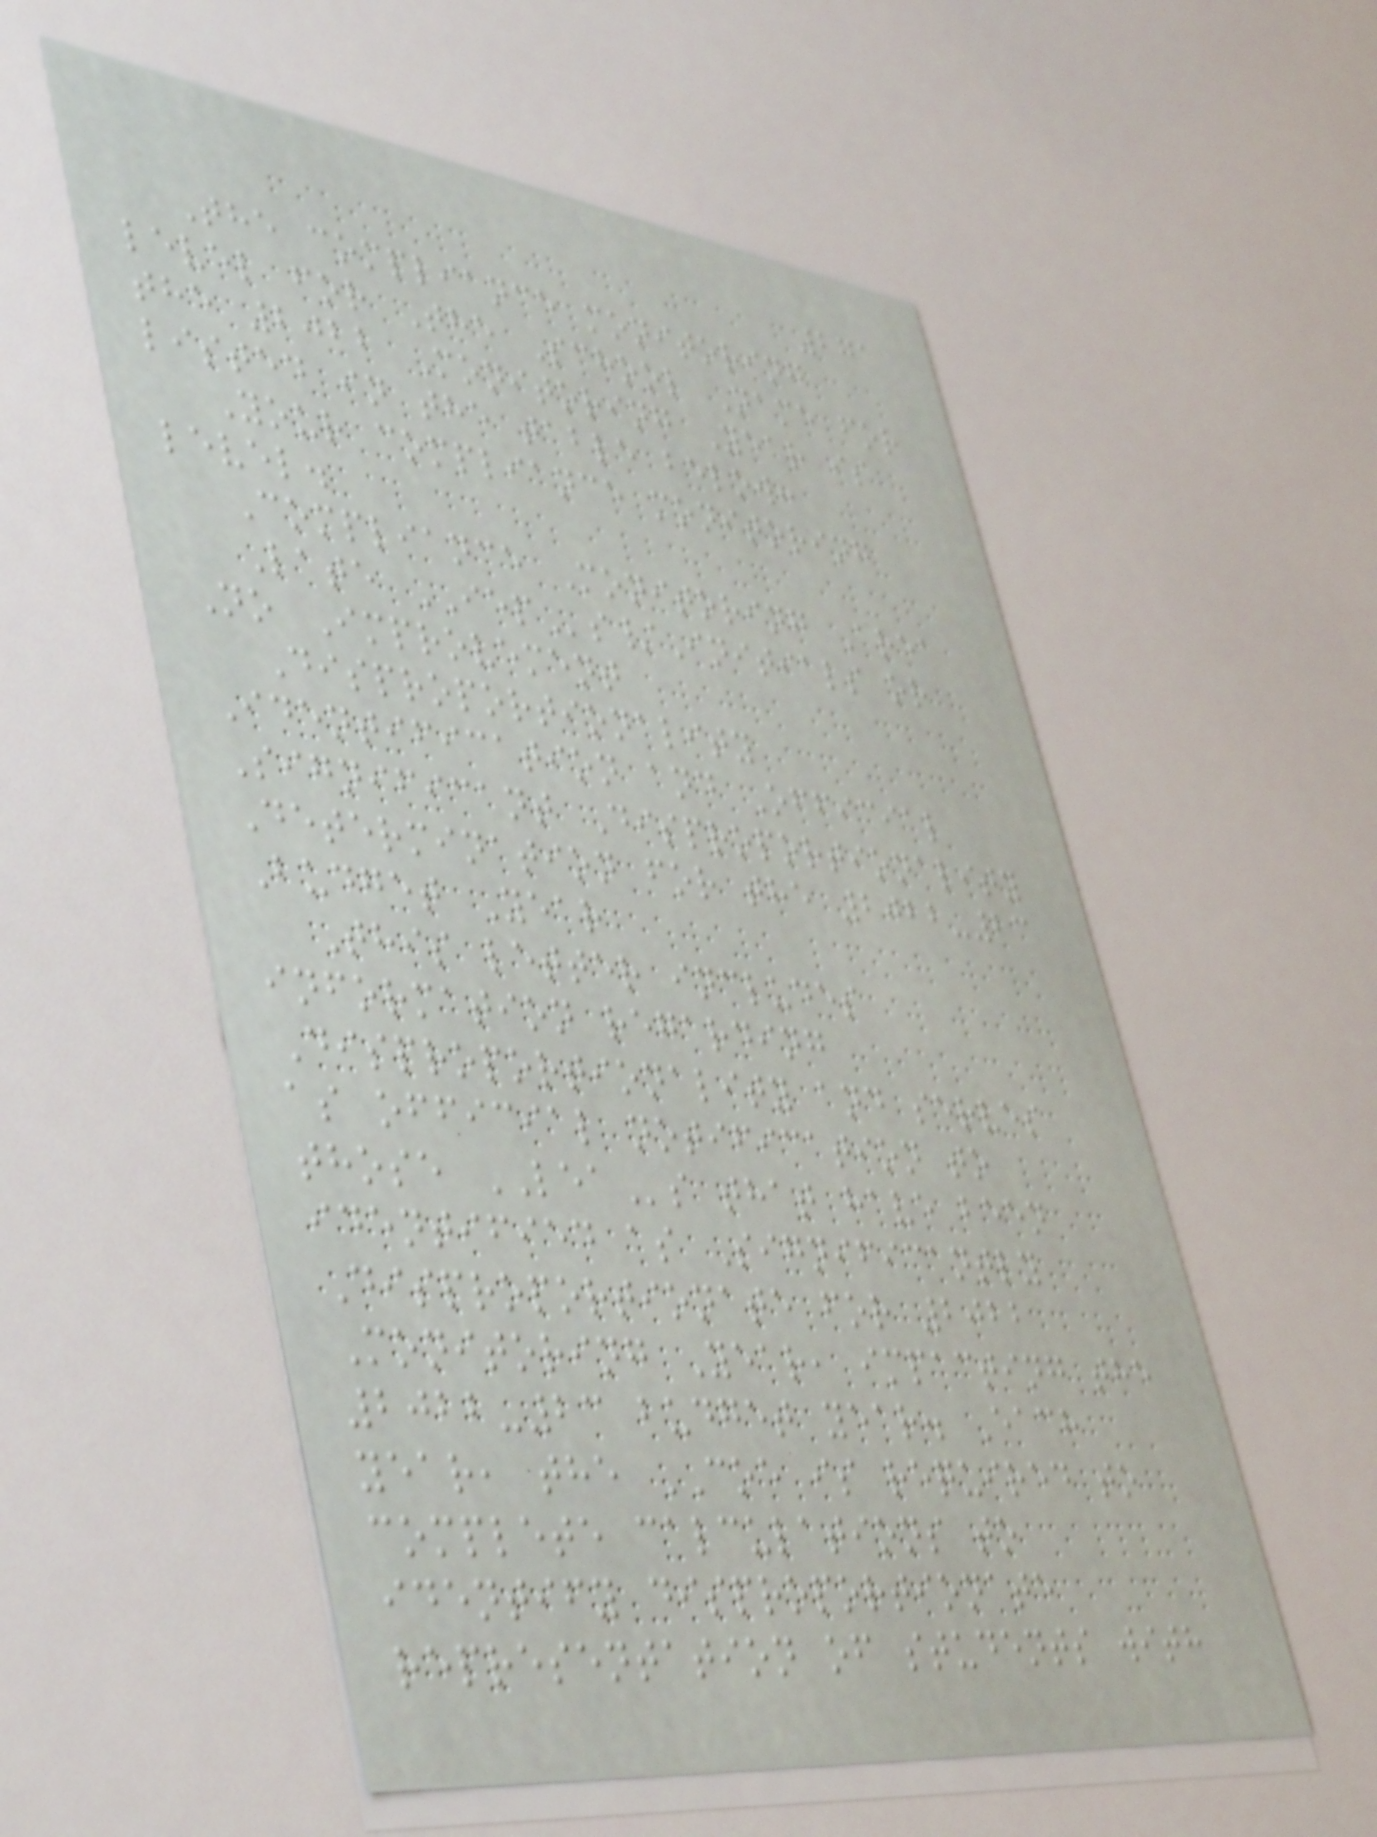271
The compliance monitoring
level for The School Name for
the 2022 Monitoring Year is
listed in the table below:
Your compliance monitoring
level.
Compliance Monitoring Area
Late IEPs/Initials or
No Improvement
Disproportionality
Identification and Official
Significant Disproportionality
Determination for the 2022-23
Budget Year
This letter includes
information regarding
Disproportionality and serves
as official notification to
those LEAs that have been
identified as Significantly
Disproportionate for 2022
Monitoring Year, impacting the
2022-23 budget year. Each
year, the COE is required to
complete calculations to
identify disproportionate
representation of students with
